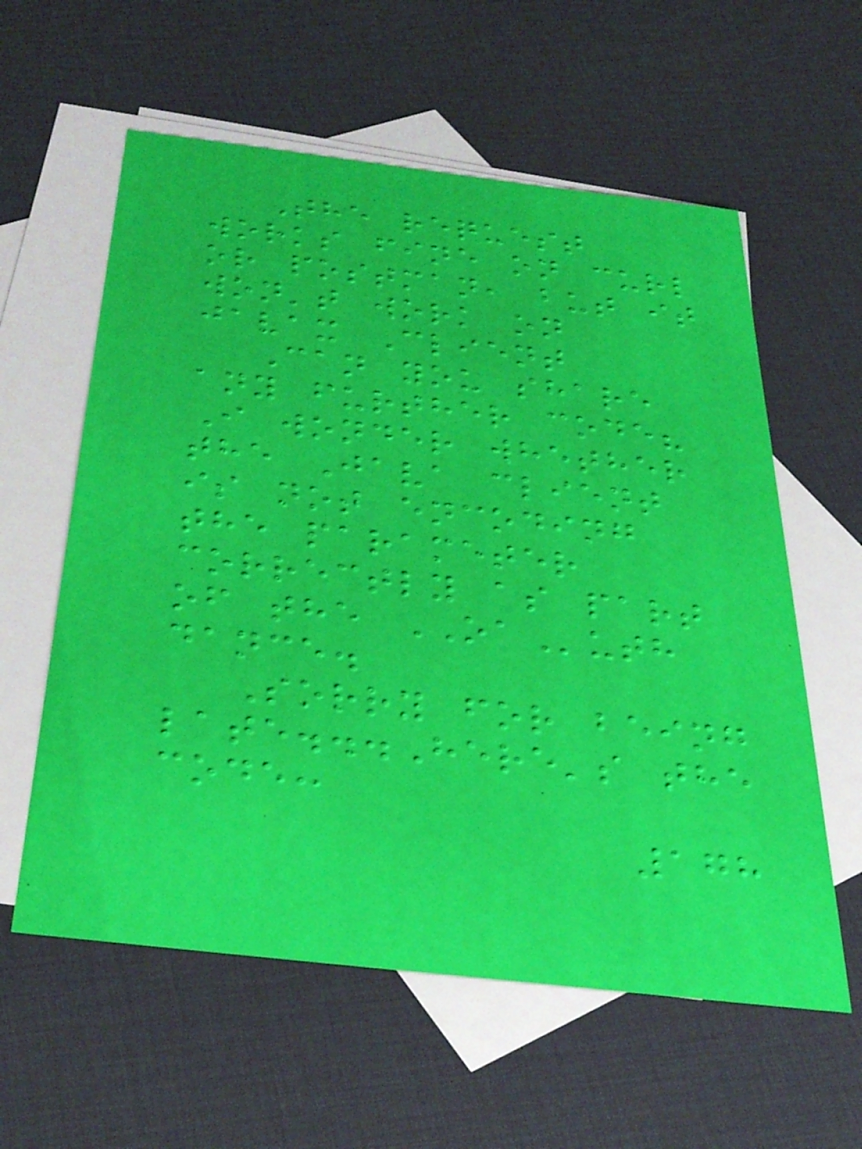The request
works fine on curl
or postman, but it
won't work on
javax Client
Can you share
any further code?
I wonder whether
the Java client
is not encoding
the parameter
correctly as part
of the OAuth
dance.
Sorry for being
late...Here's the
code:
178
